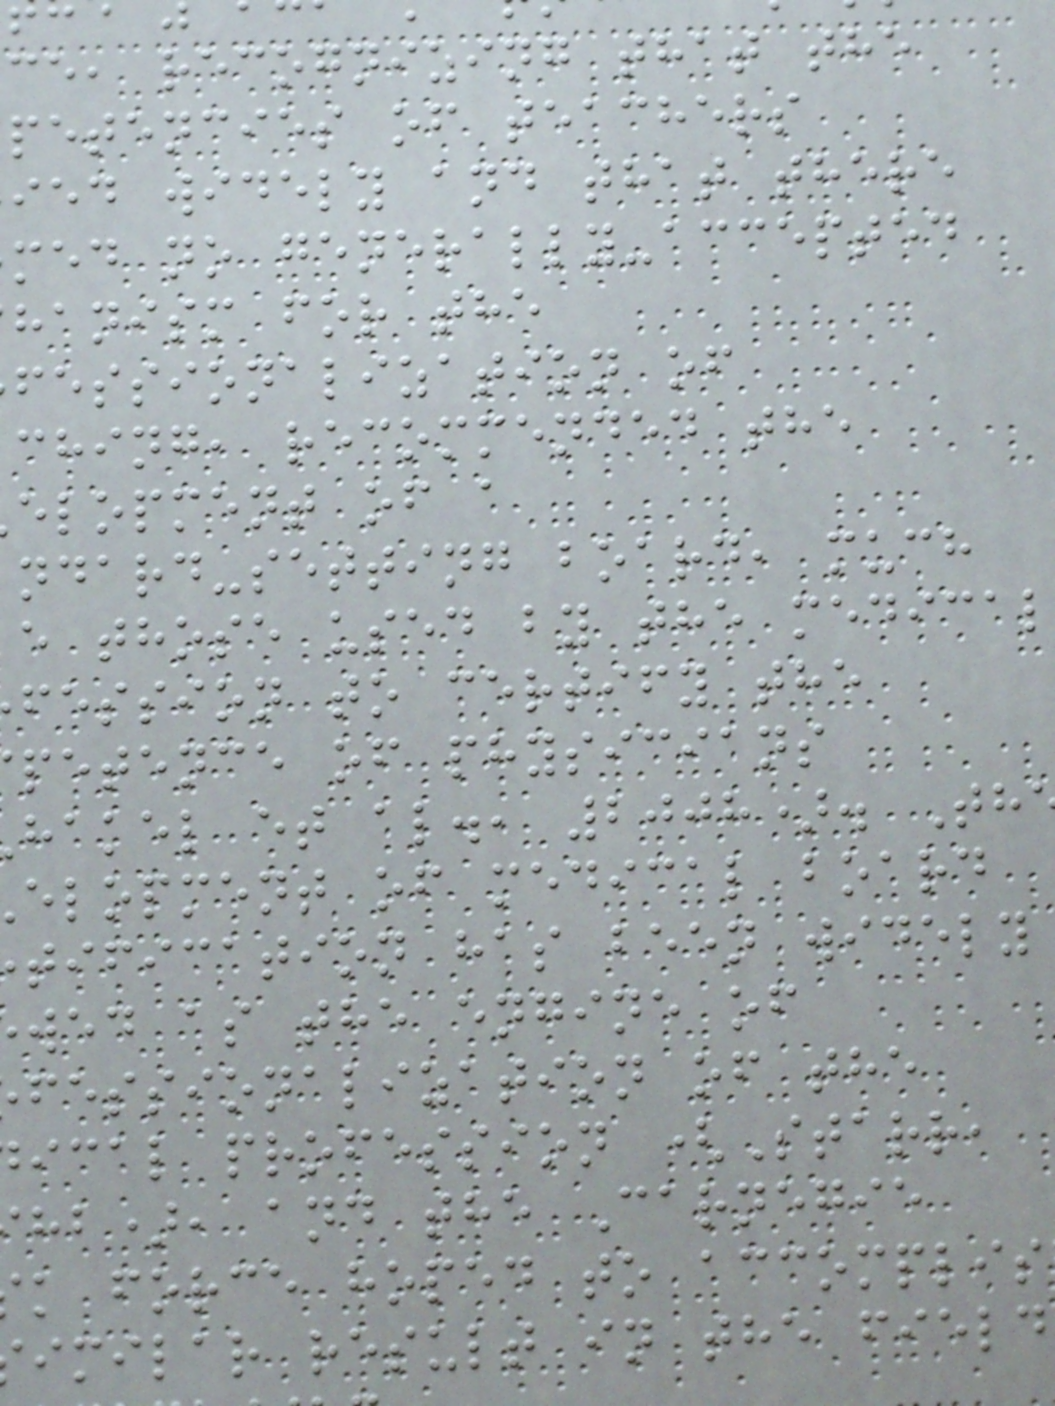ce, recognizing that the
petencies of teachers
ied widely and that there
med no generally-accepted
hanism for the
fessionalization of
ching, recommended the
elopment of a
ndard-setting board, much
e those used by the medical
fession to certify the
petence of physicians
hakel et al., 2008). Th
elopment of medical board
tification has been widely
wed as the engine of
fessionalization of the
ical profession (Starr,
hb), and the Carnegie
k force hoped to accomplis
imilar result in the field
